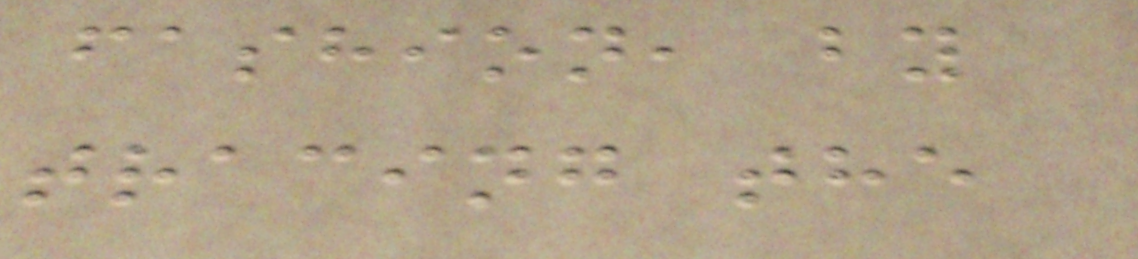fashion, by
tracing the
